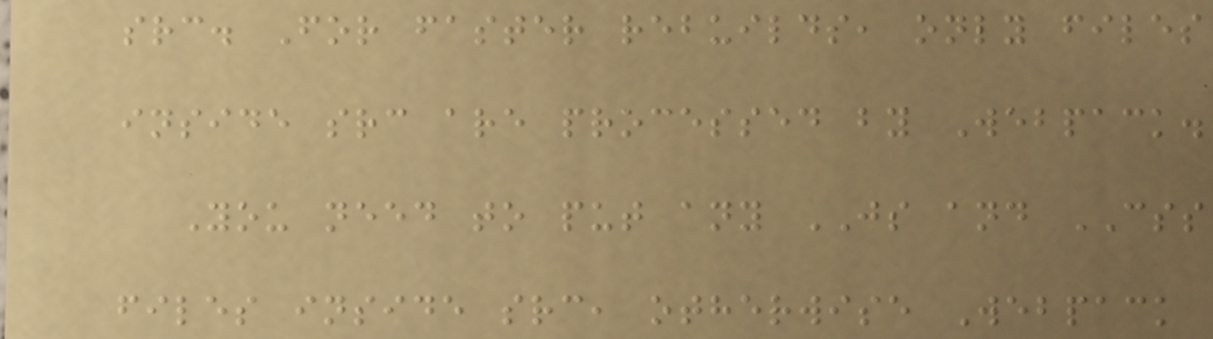src. For faster rebuilds, only files
inside src are processed by Webpack.
You need to put any JS and CSS
files inside src, otherwise Webpack
